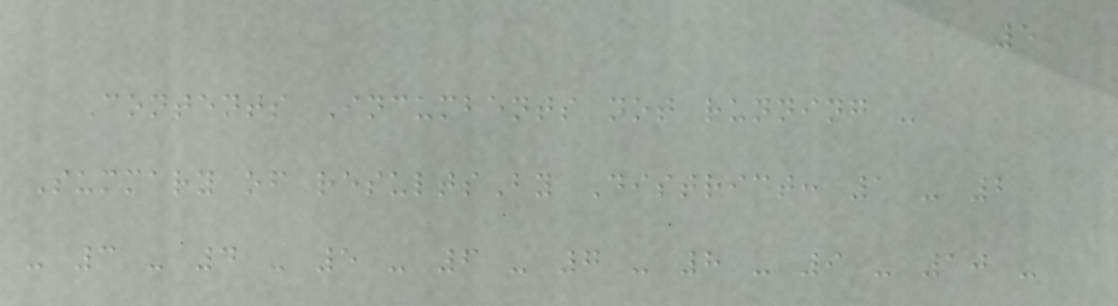5
Contents Incumbents not running -
Summary of resultsBy District: 1 - 2
- 3 - 4 - 5 - 6 - 7 - 8 - 9 - 10 -
